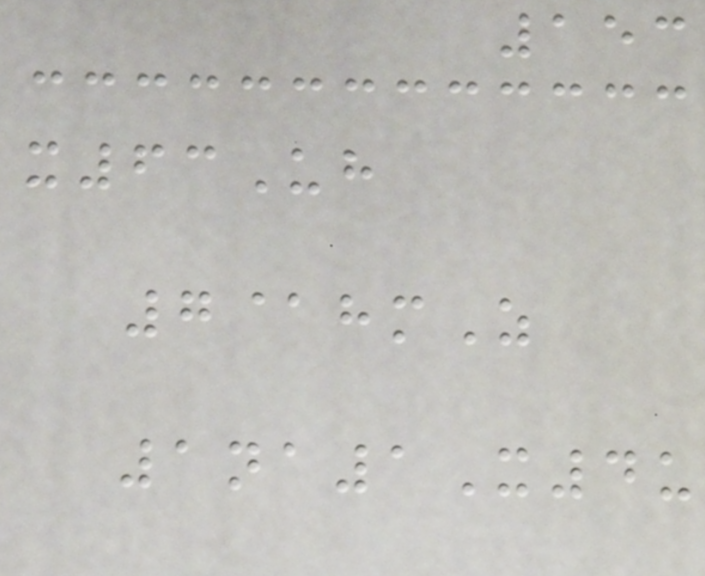153
x63Uh
7@hmZ
1na1X4u
